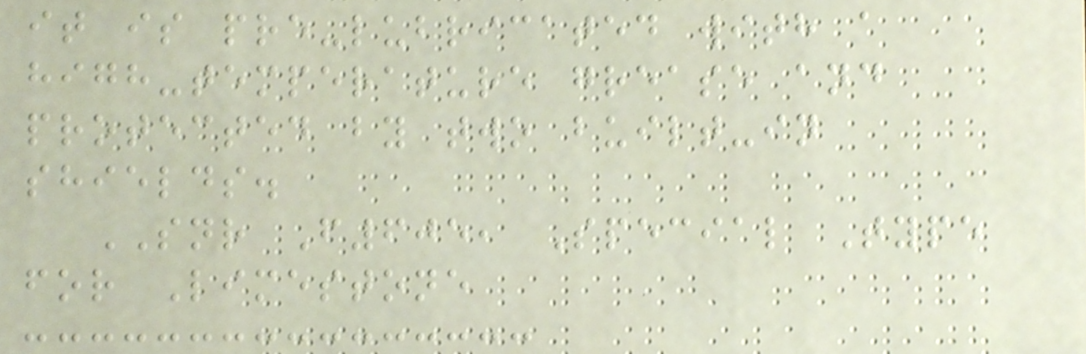it is pre-lubricated with a
high-temperature grease and
protected by two built-in
shields.
SNR F605, Special Type
for Limestone
